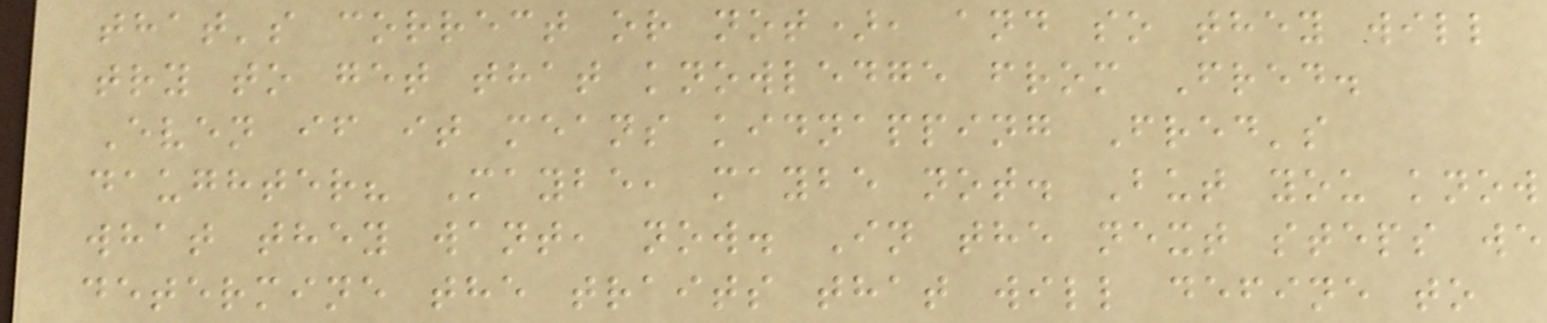that's correct or not), and so they will
try to get that knowledge from Fred.
Even if it means kidnapping Fred's
daughter? Maybe, maybe not. But you know
what they want, now. In the next steps we
determine the traits that will define to
